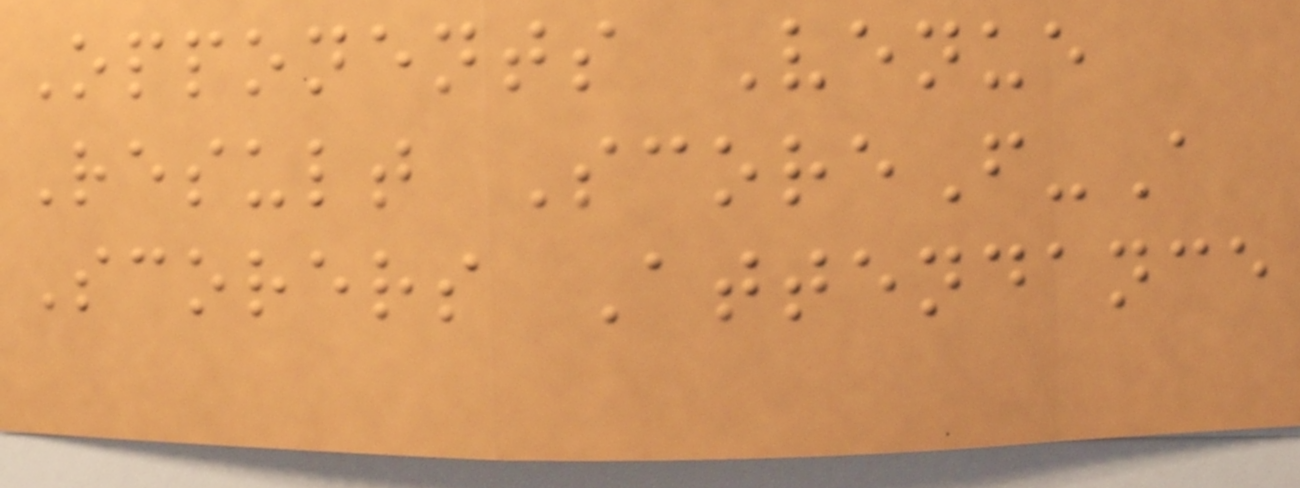Opponents Venue
Result ScoreF-A
Scorers Attendance
